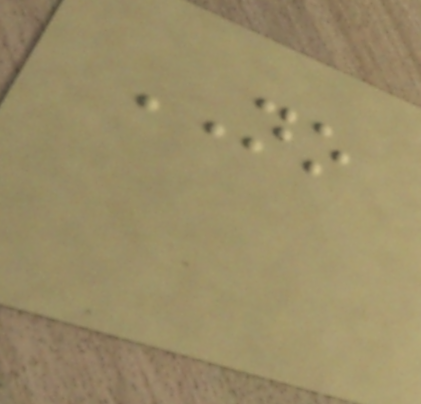NO
